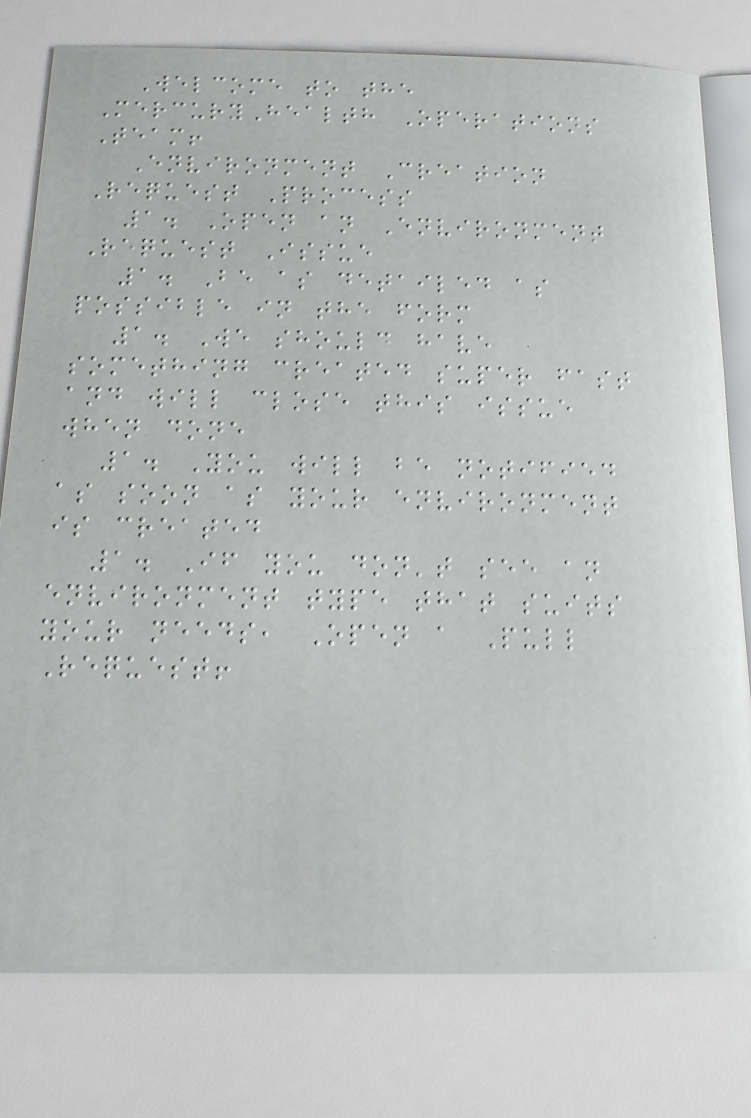Welcome to the
MercuryHealth Operations
Team!
Environment Creation
Request Process
1. Open an Environment
Request Issue
1. Be as detailed as
possible in the form
1. We should have
something created super fast
and will close this issue
when done
1. You will be notified
as soon as your environment
is created
1. If you don't see an
environment type that suits
your needs, Open a Pull
Request!
